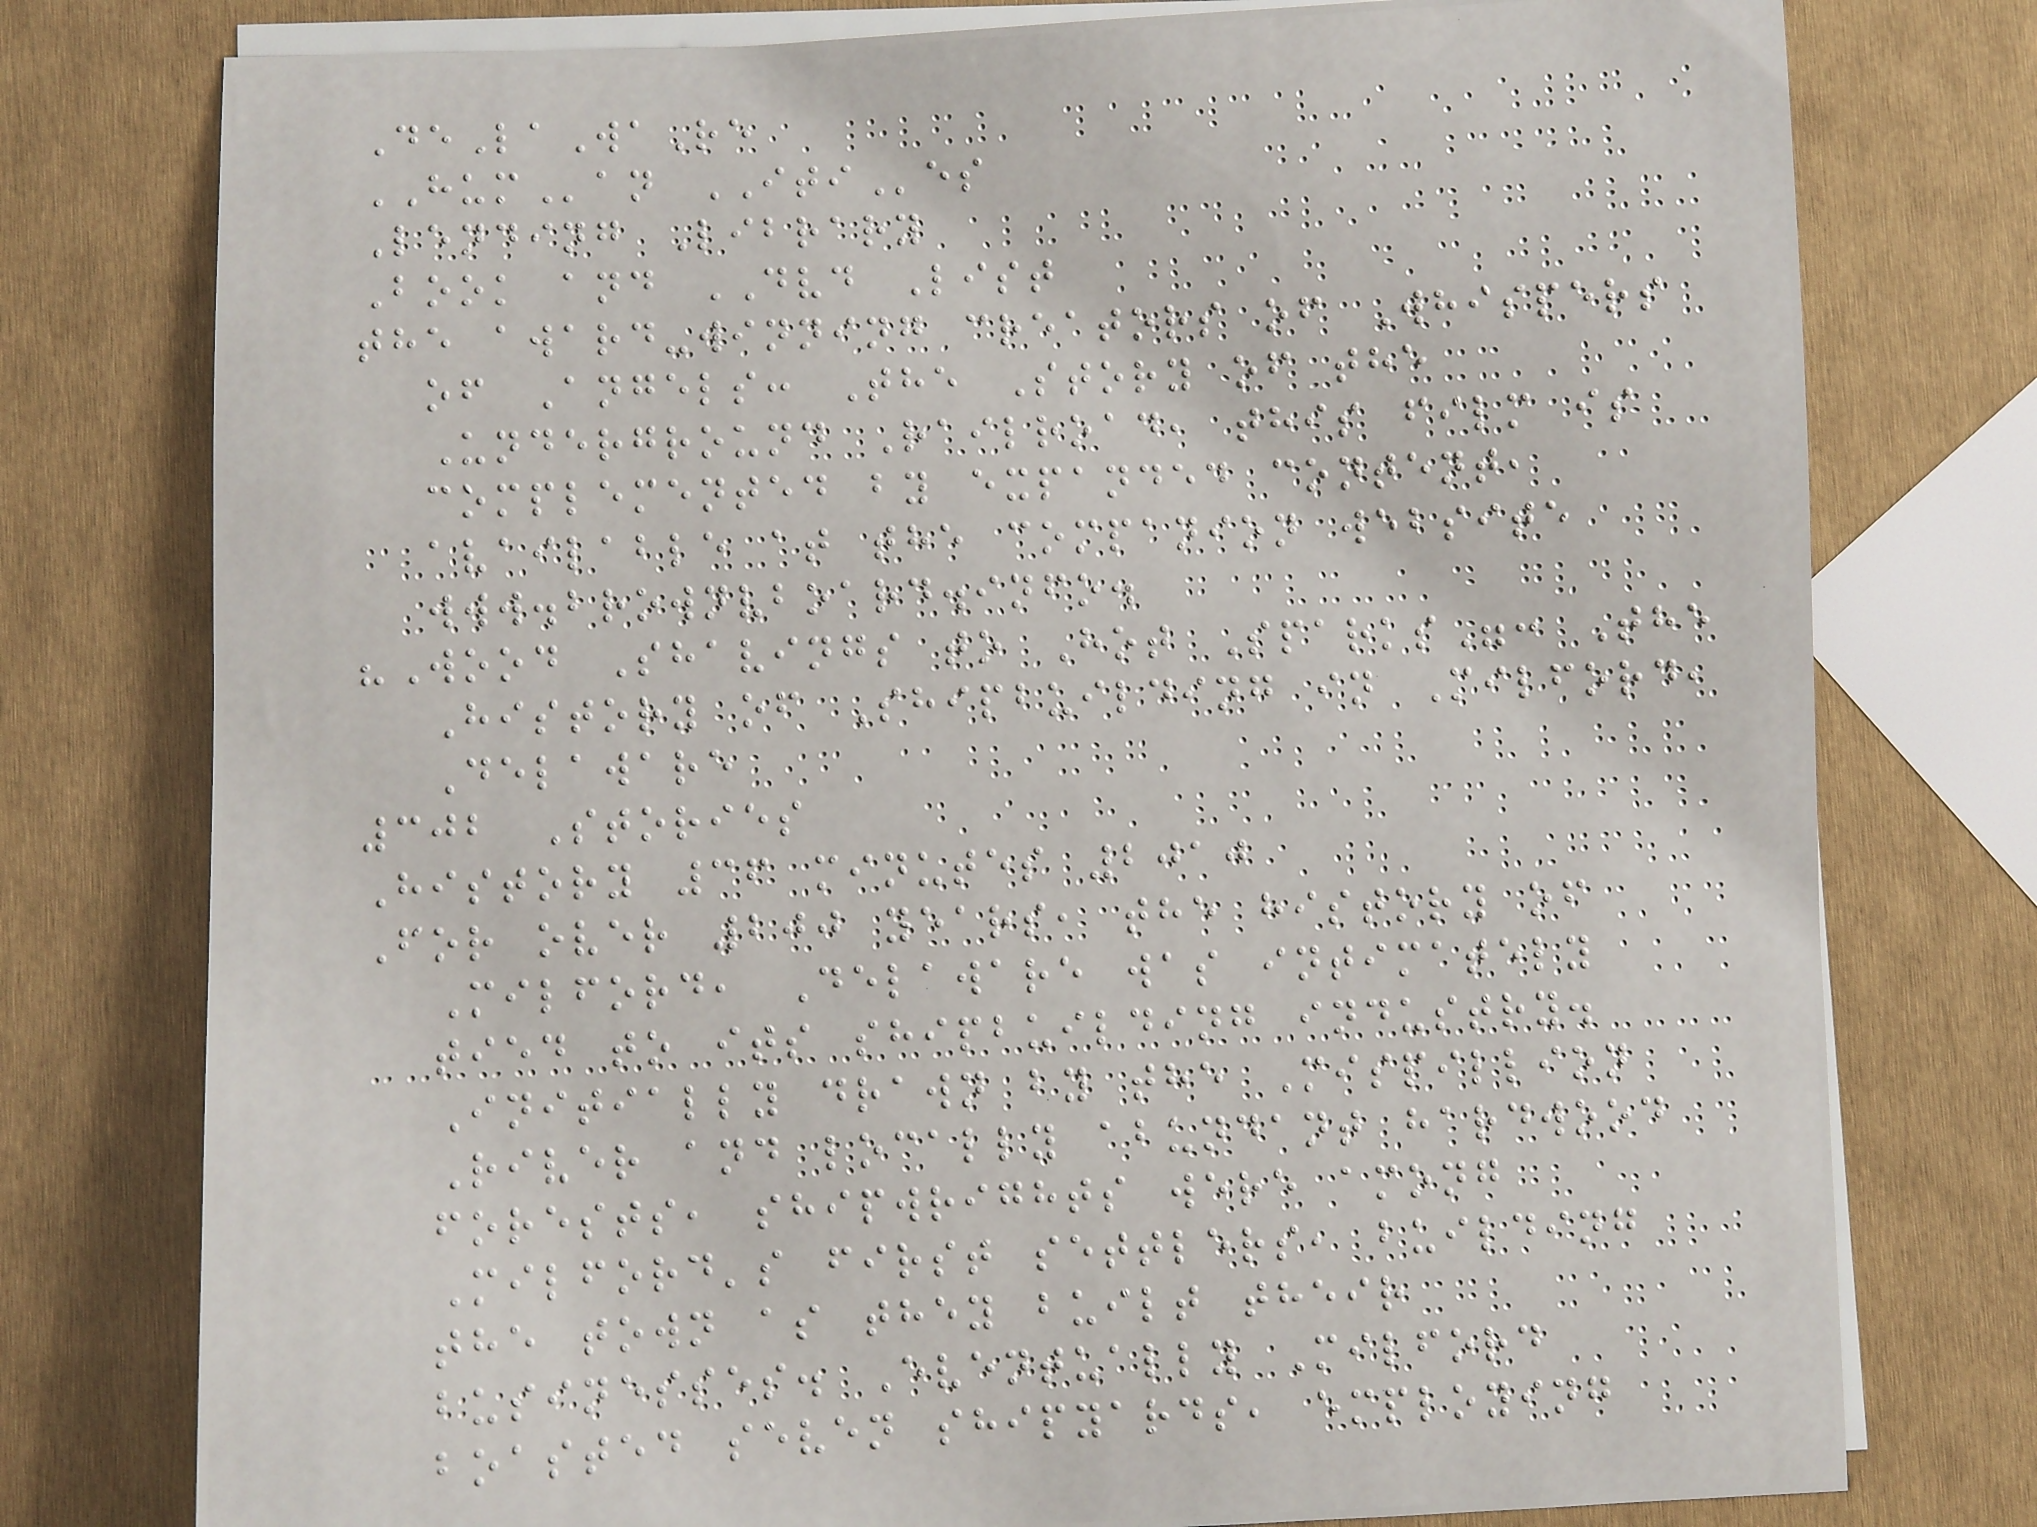DeLaWaRe
HUMan ITIes
Lending Library
Book and DVD List
the award-winning creators of Whispers
of Angels: The Story of the
Underground Railroad, this film is
complemented by expanded content,
available at the companion website
www.brownvboard.info.
"Wood Shavings to Hot Sparks": The
History of Shipbuilding in Milford,
Delaware
302 Stories
History 36 minutes 2010
For over 200 years, the history of
Milford, Delaware was intimately
tied to its shipbuilding industry.
Initially drawn by the Mispillion
River and locally abundant hardwood
forests, shipwrights were among
Milford's first settlers, building
the town as they built their
businesses. Eventually Milford
boasted seven shipyards, employing
